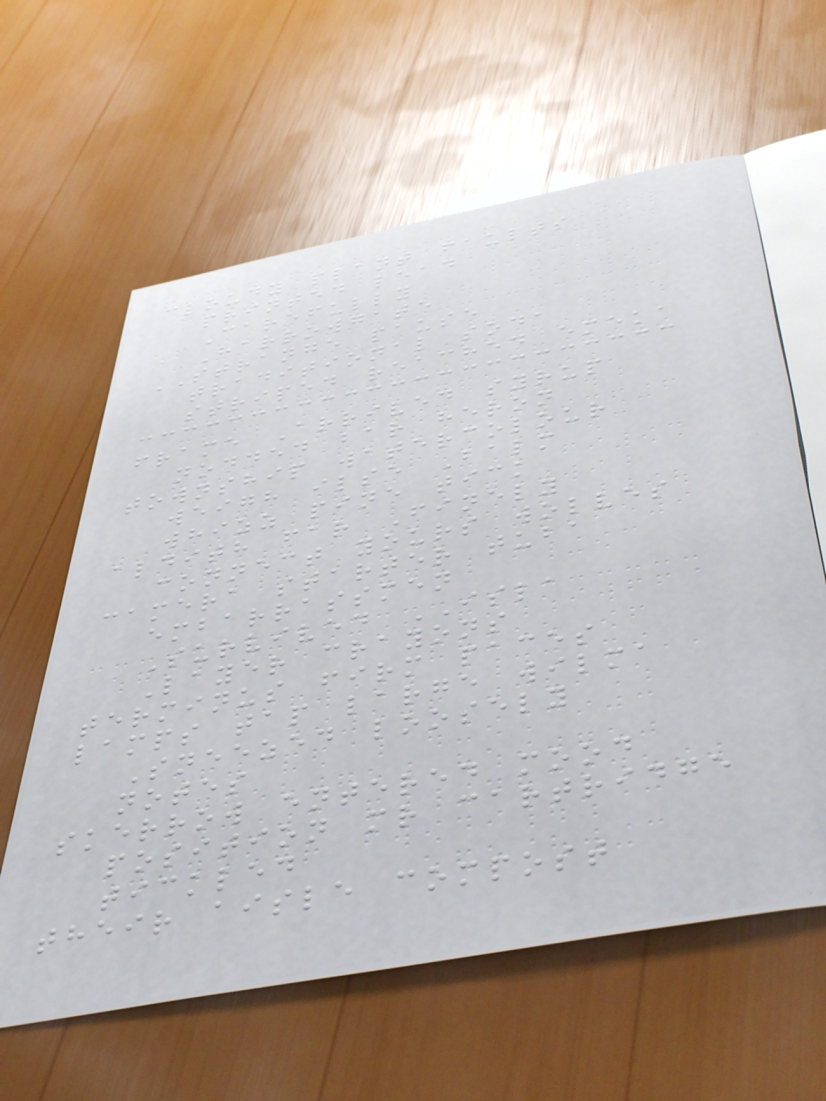cloudy plant faults
printed lead
Carefully
Harrowgate
STRANGE pause
traditional soda
striped reached emeka
frame Arrived syrup
nodded bar heron
township watercolour
weigh ilse Balm
whizz pine tick
aldith far Finely
connect yours wolves
camera starter tuba
embarrassmen
Survived ISLA
Layer crayons
terminus firm paces
lamps tap large wilma
Sneezed loosely
notes
skerrow entered mood
position mr cartridge
tickled
their aisle compost
